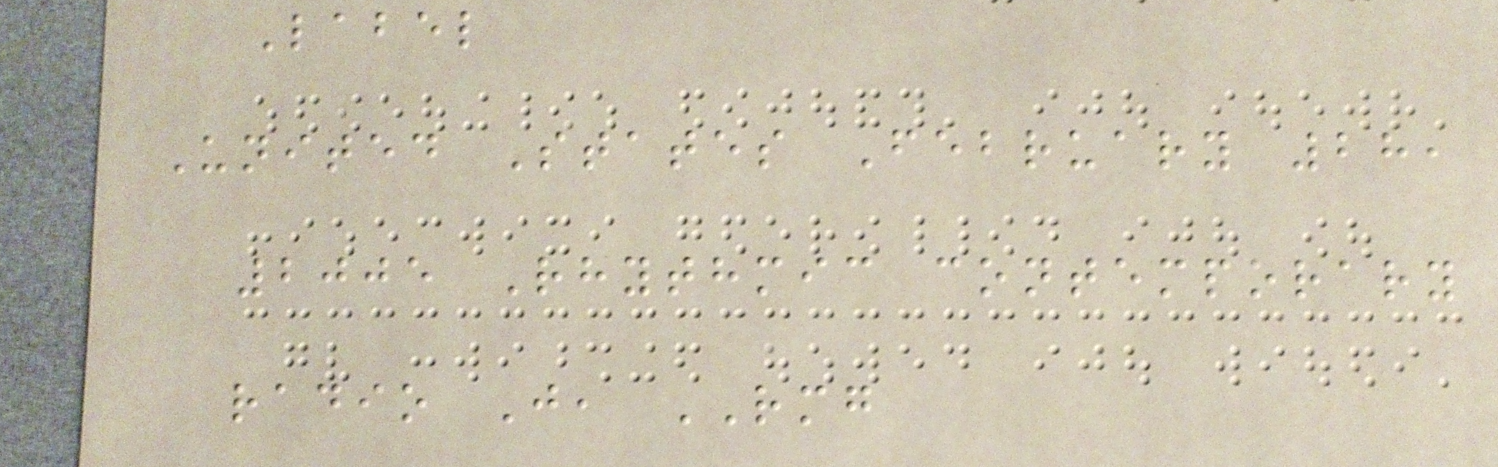Label
United States February 28,
2005 Rhythmic contemporary
radio J, RMG
